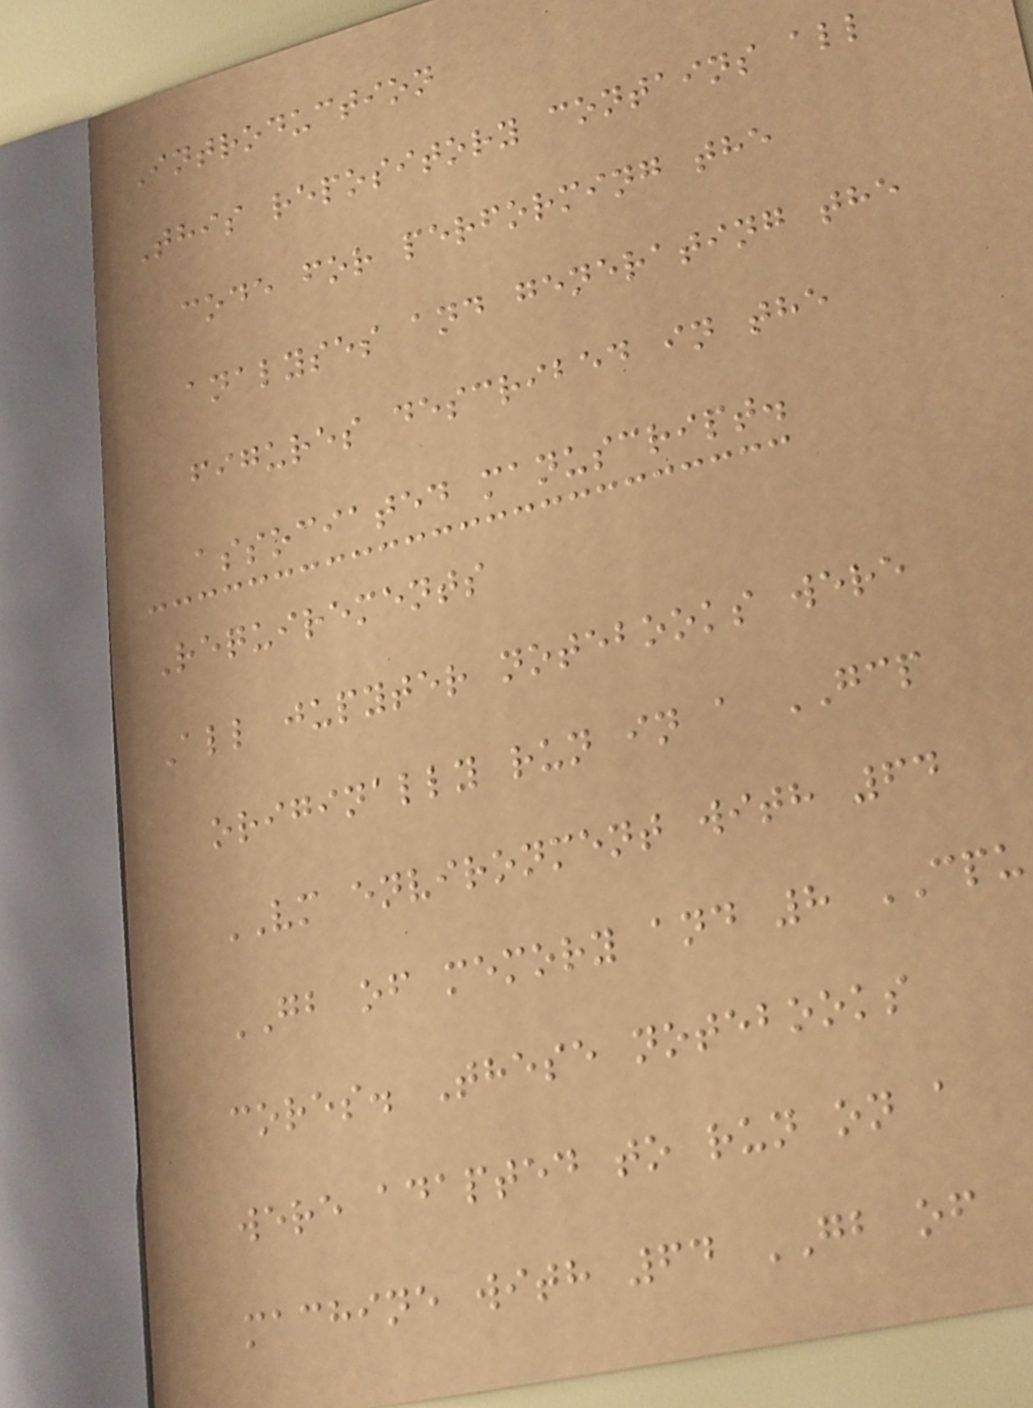Introduction
This repository contains all
code for performing the
analyses and generating the
figures described in the
associated manuscript.
Requirements
All jupyter notebooks were
originally run in a GCP
VM environment with 64
GB of memory and 8 CPU
cores. These notebooks
were adapted to run on a
machine with 64 GB of
